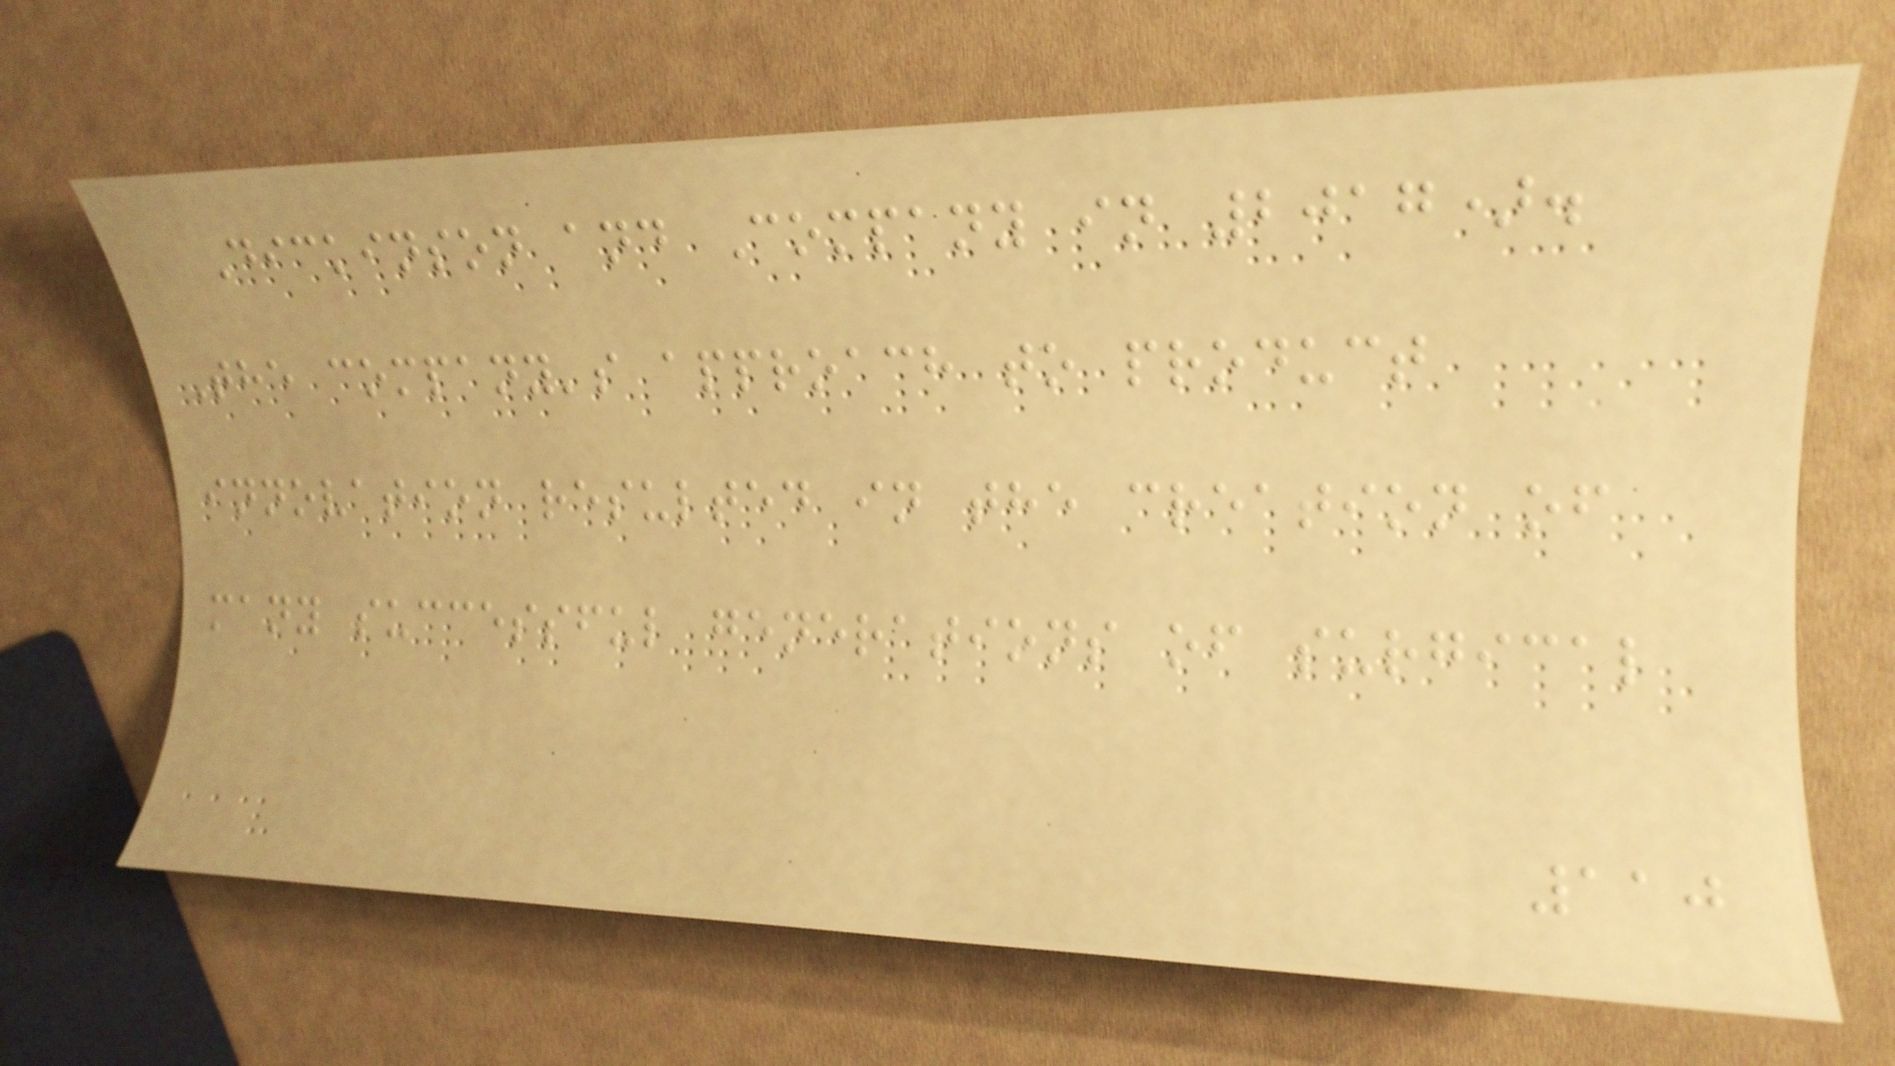Dickinson and Company in 2017).
The company's approach to product
innovation resulted in the creation of
many successful generations of surgical
110
